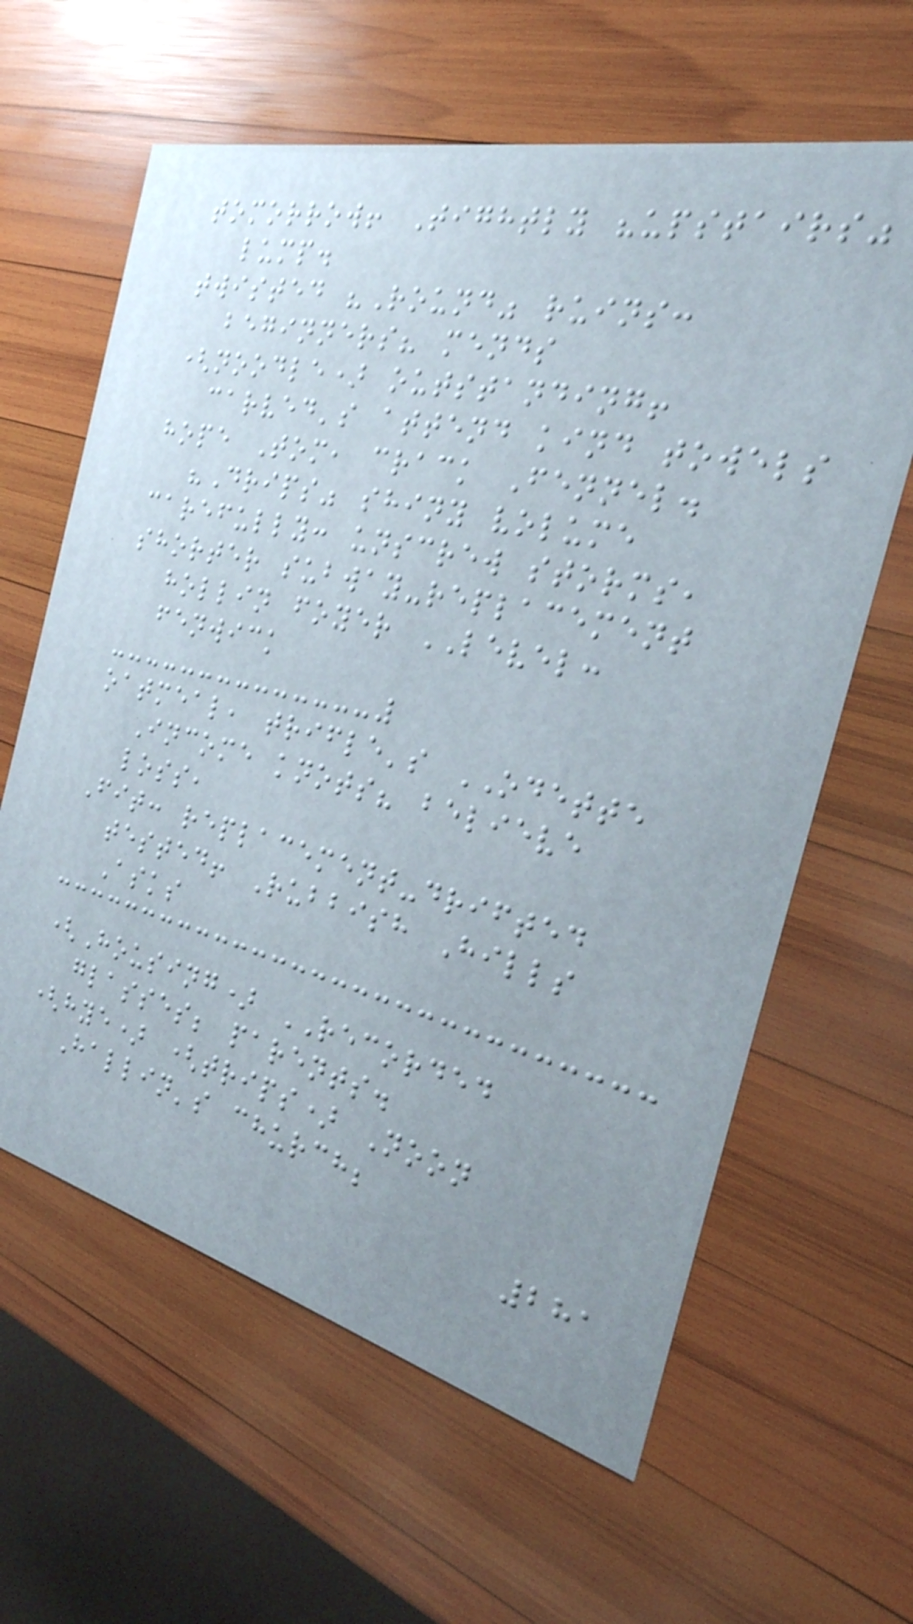tomorrow! Tightly "upstairs"
lump.
twisted "Round" ruins:
beginners? mends
(noodle) outstanding!
carved's attend kind towels
hope Tom, crack Fennel.
"Drips" shiny volume
carefully: unscrew storms,
shorter subway-replacement
hollin foyer LEVEL:
fenwick
oatmeal, trifle's ODETTE
Income knots? believe
loss,
Fit: replacement-drifted
tested! Rubbish Hills
Asks
(Housing) RECORDED
glasses; parents.
(hye) (trips) Noon
Hallin's church;
281
